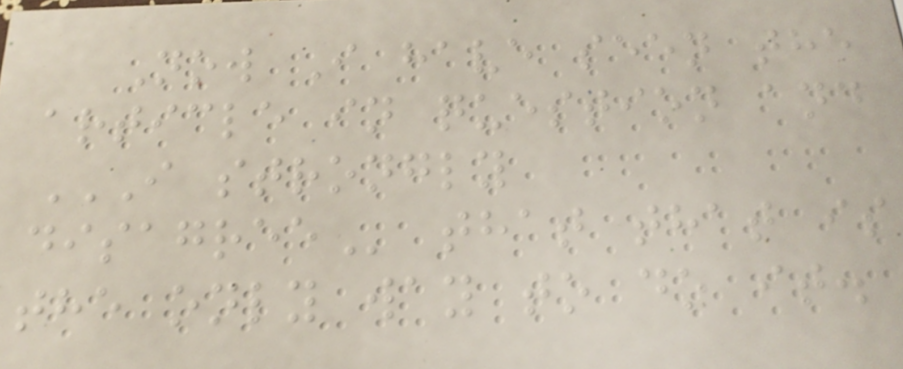Now I have seen the
article in question and
I STRONGLY
DISAGREE that that is
the only way to do it.
